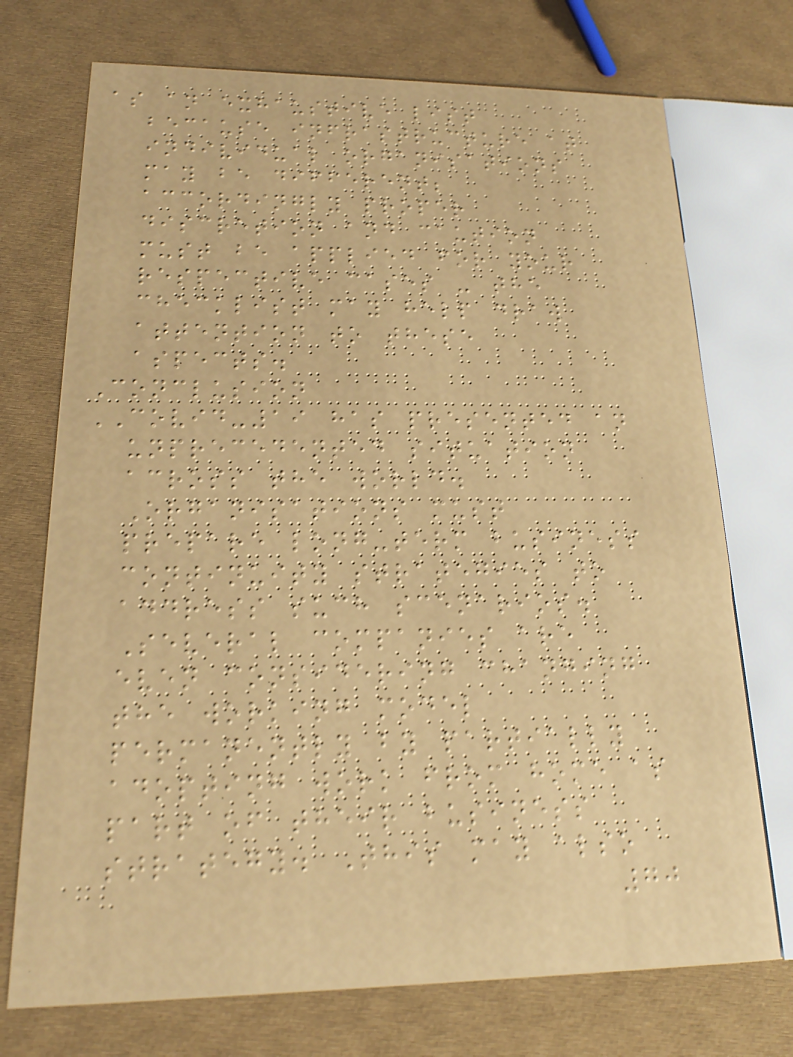as an exhaustive list
because infrastructure at
individual organisations
may be different;
accordingly proper
discretion and caution
must be applied for your
respective cases - the
checklist may help draw
attention to these
aspects.
Conclusion
COVID-19 has presented an
unprecedented situation
across the world.
Organisations must
prepare long-term business
continuity strategies to
address such scenarios.
Several companies are
even considering changing
the working model
permanently by partially
adopting work from home as
part of their business
strategy. This may also
70
